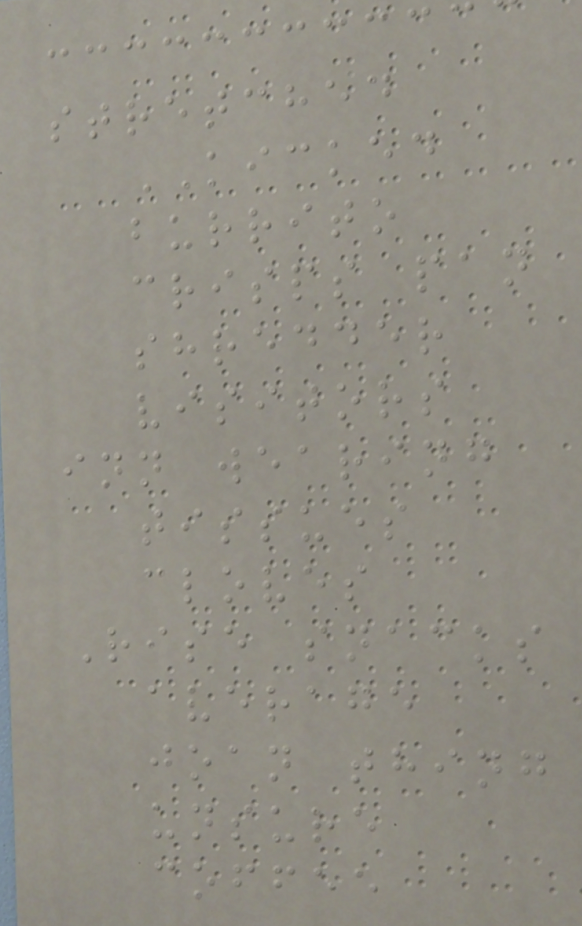stretched
KICKED
burrito
crisps pan
shredder
visitors
inn wearing
tissues
cloves
Rise snacks
average
joan thing
unsure
coffee
